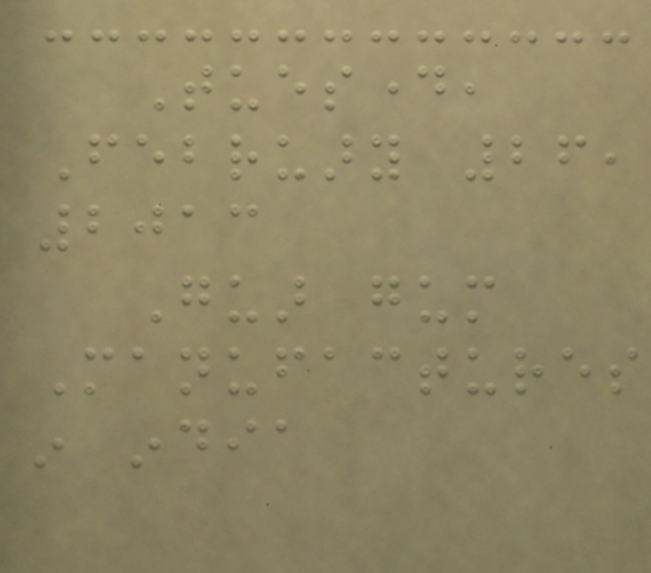Tuesday,
February 26,
2013
Guar gum
Manufactures
in india
